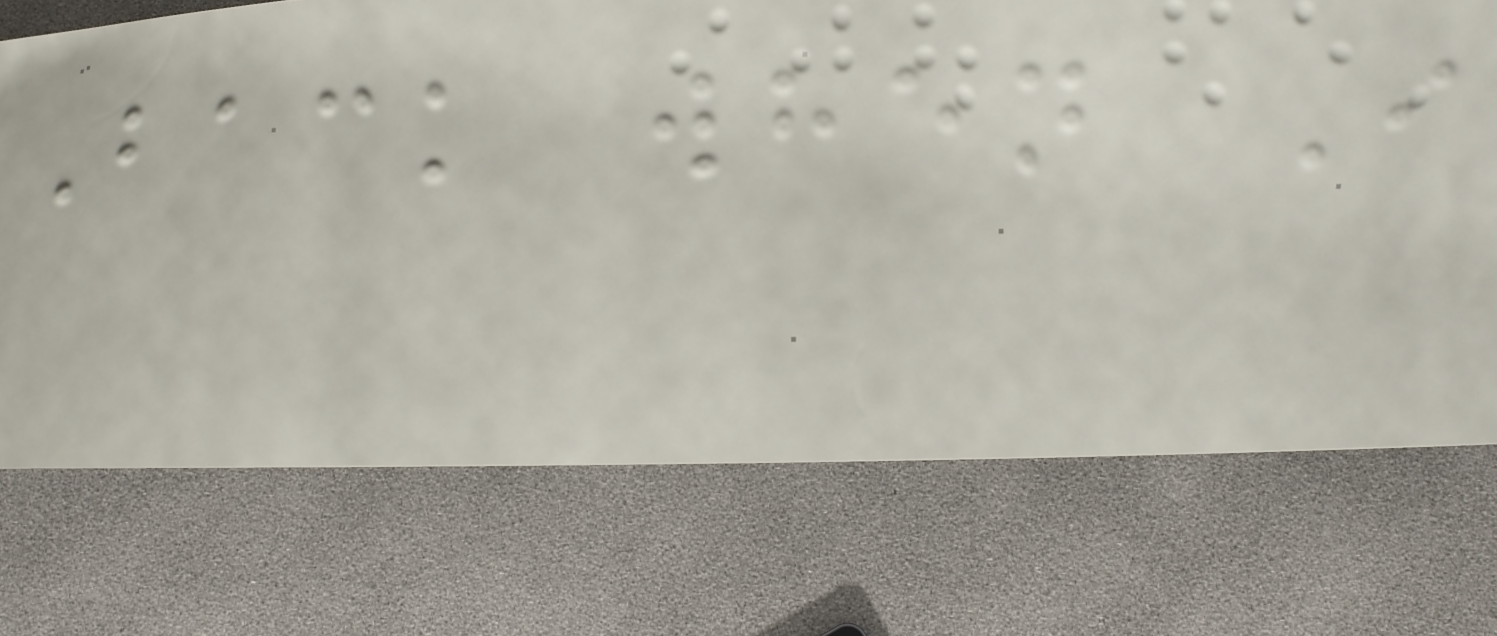Back when I
